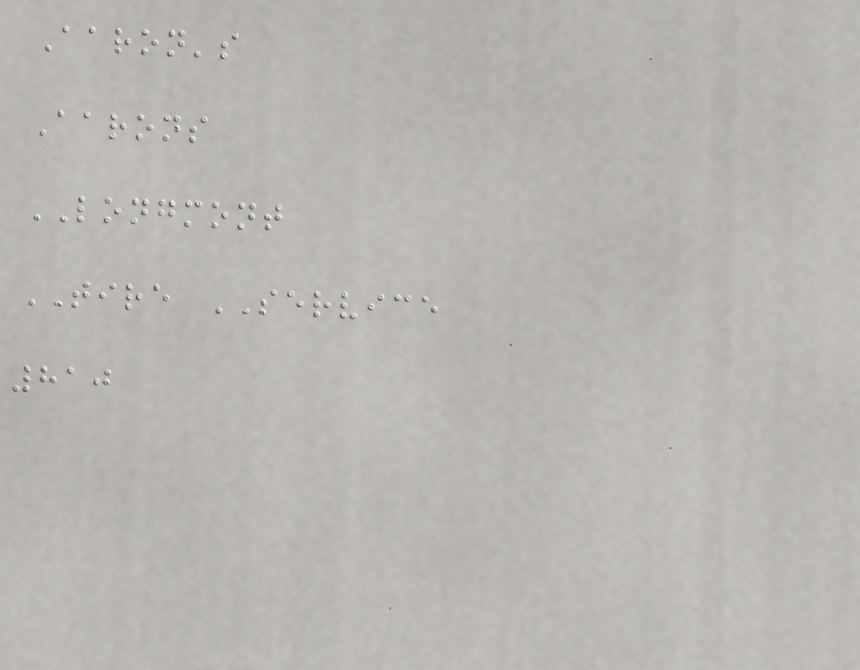Aaron's
Aarons
LONGMONT
TIRE SERVICE
810
